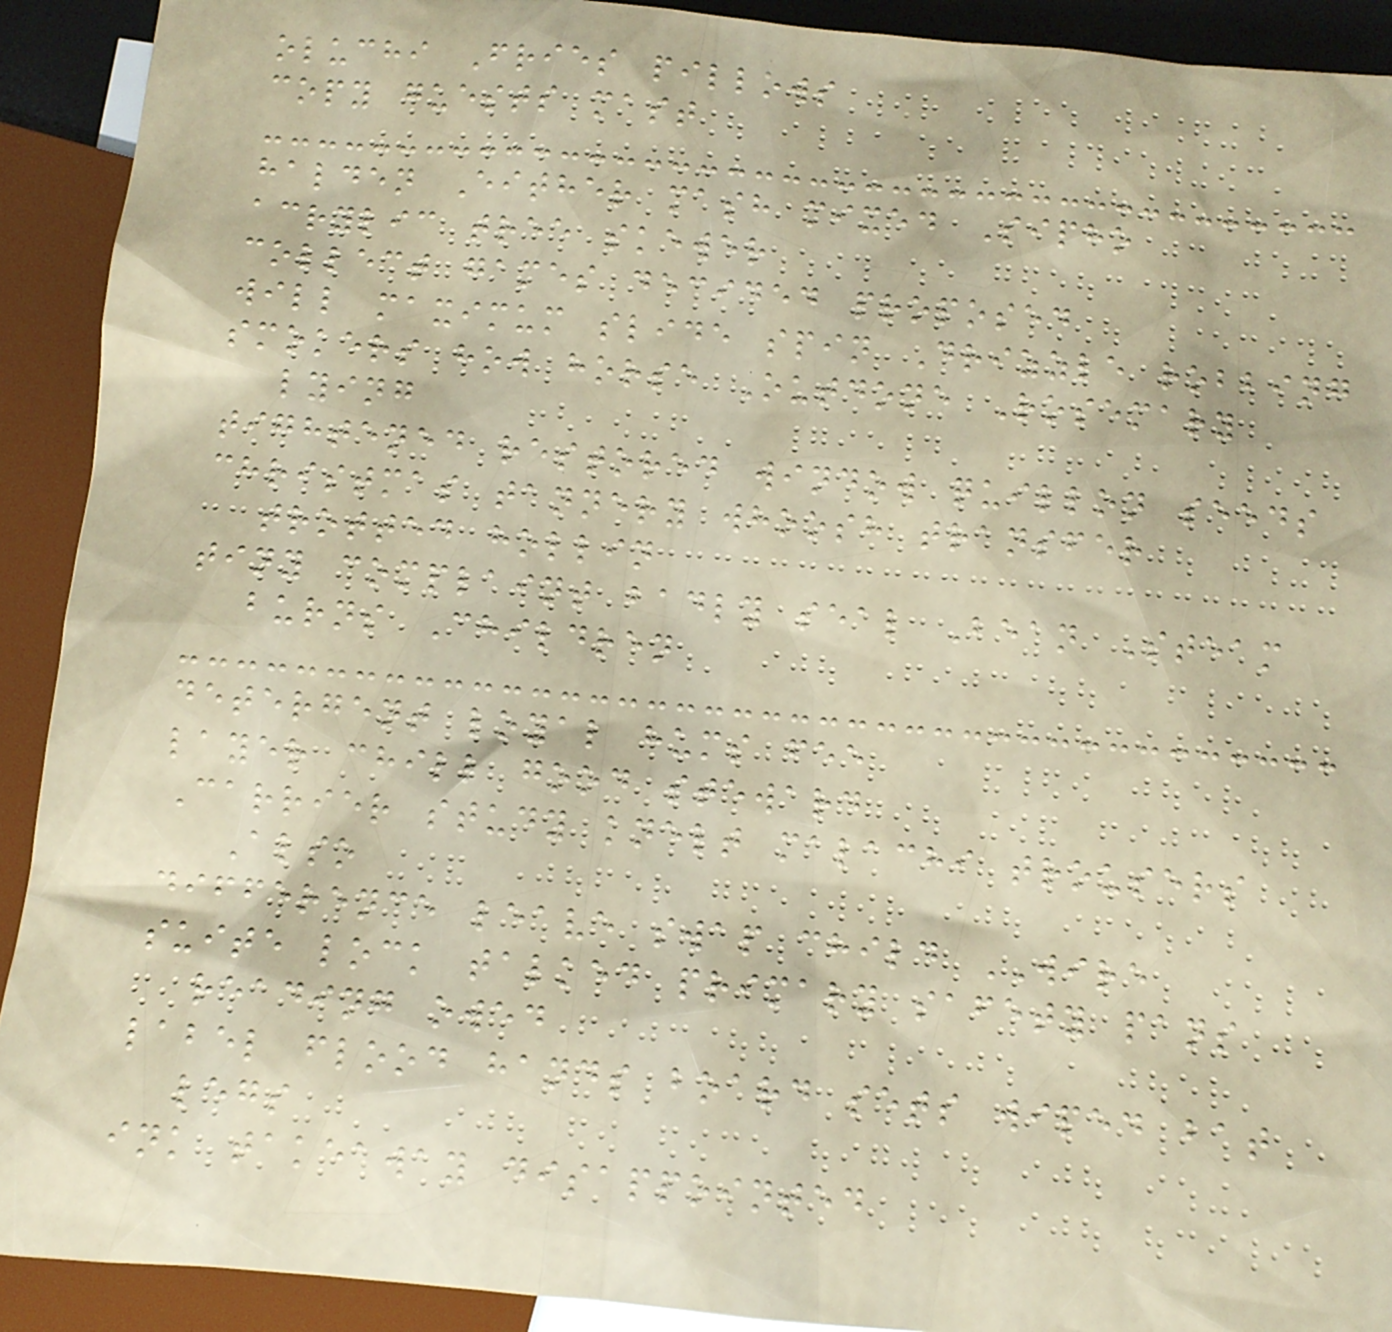oluchi Fries pillows
copy guests mast
halden Either mash mixed Sipho
acrylic tree skewer
collect games decided proposed
will maximum slide spin Drizzle robbing
smokers how horse Outdone Rosemary
lying
tightened restored window quillon seeds
christmas tannery whoosh transfer
trotted hollin
tiny complaint badly seal Bean Steam
burns Children
detergent loyal hums fee
layer chill good steward
Carrier study knelt malachi trousers
Also
difference leave swap child WIRE
suite lock talked primary safety pans
reading owed
label flood hands board sets wiped bat
legs
ink takeaway disappointed
